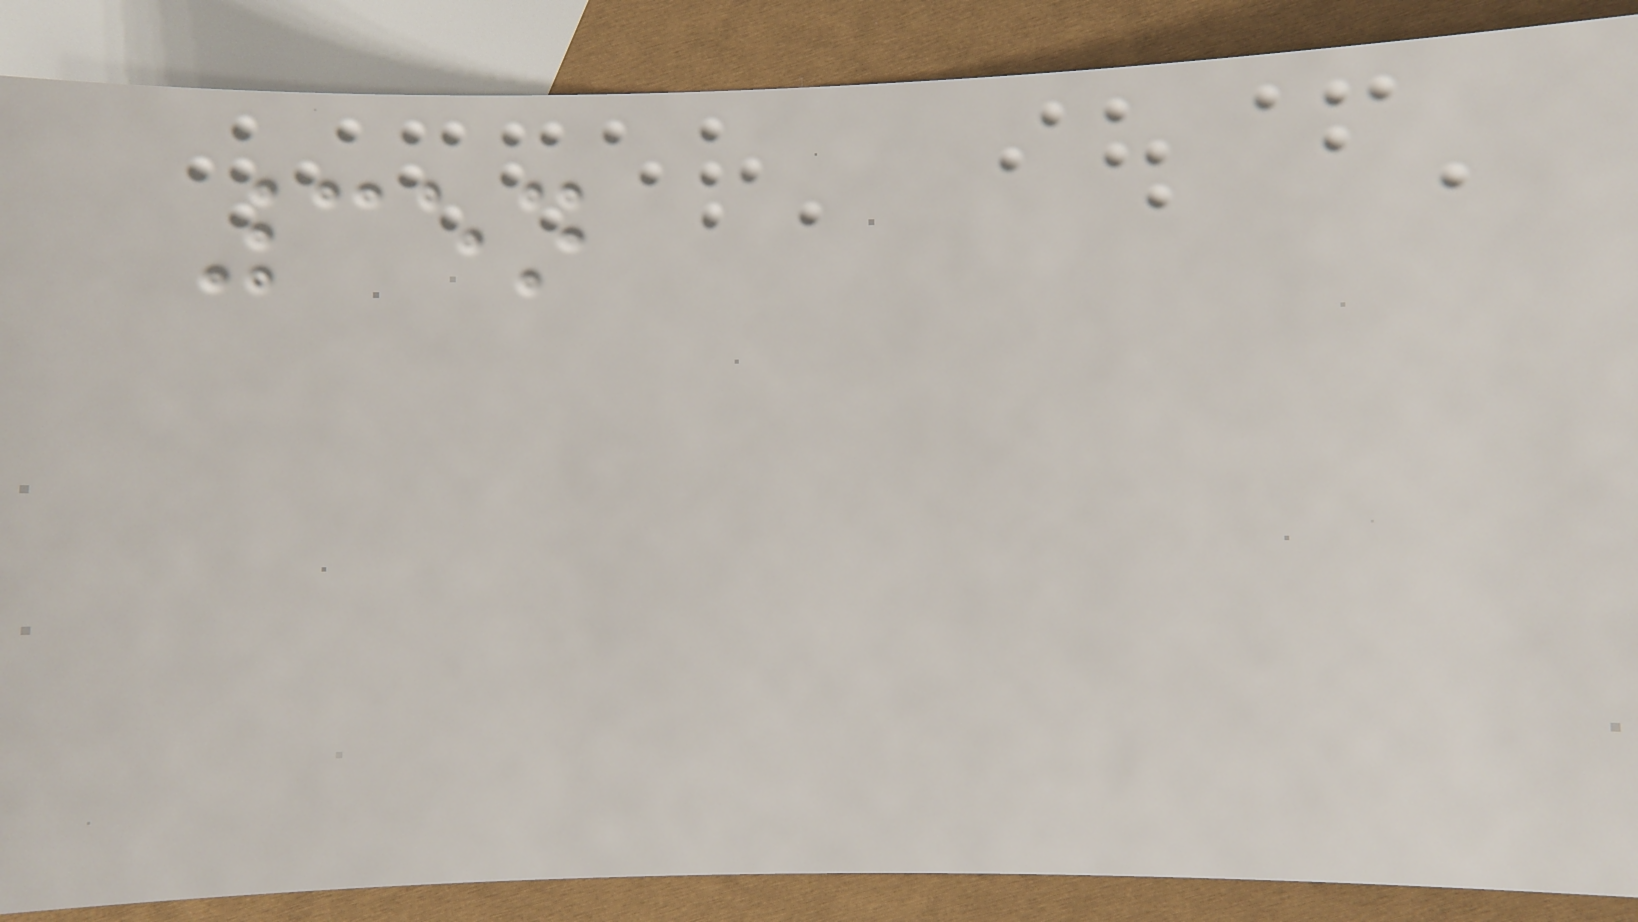35n
